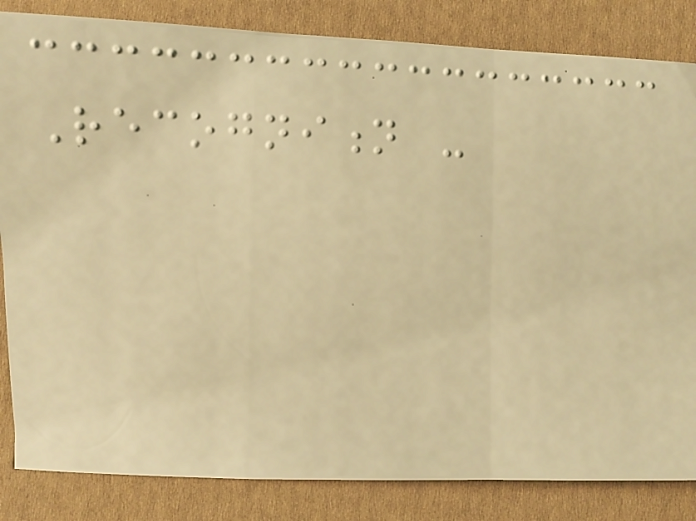Recognition -
